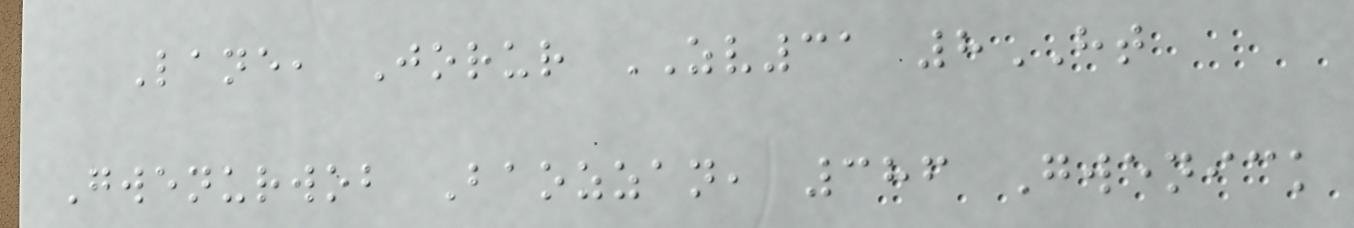Lane, Jorur ZV31 8HT
Gwenurwob Baozzan, 386 Gwenick
